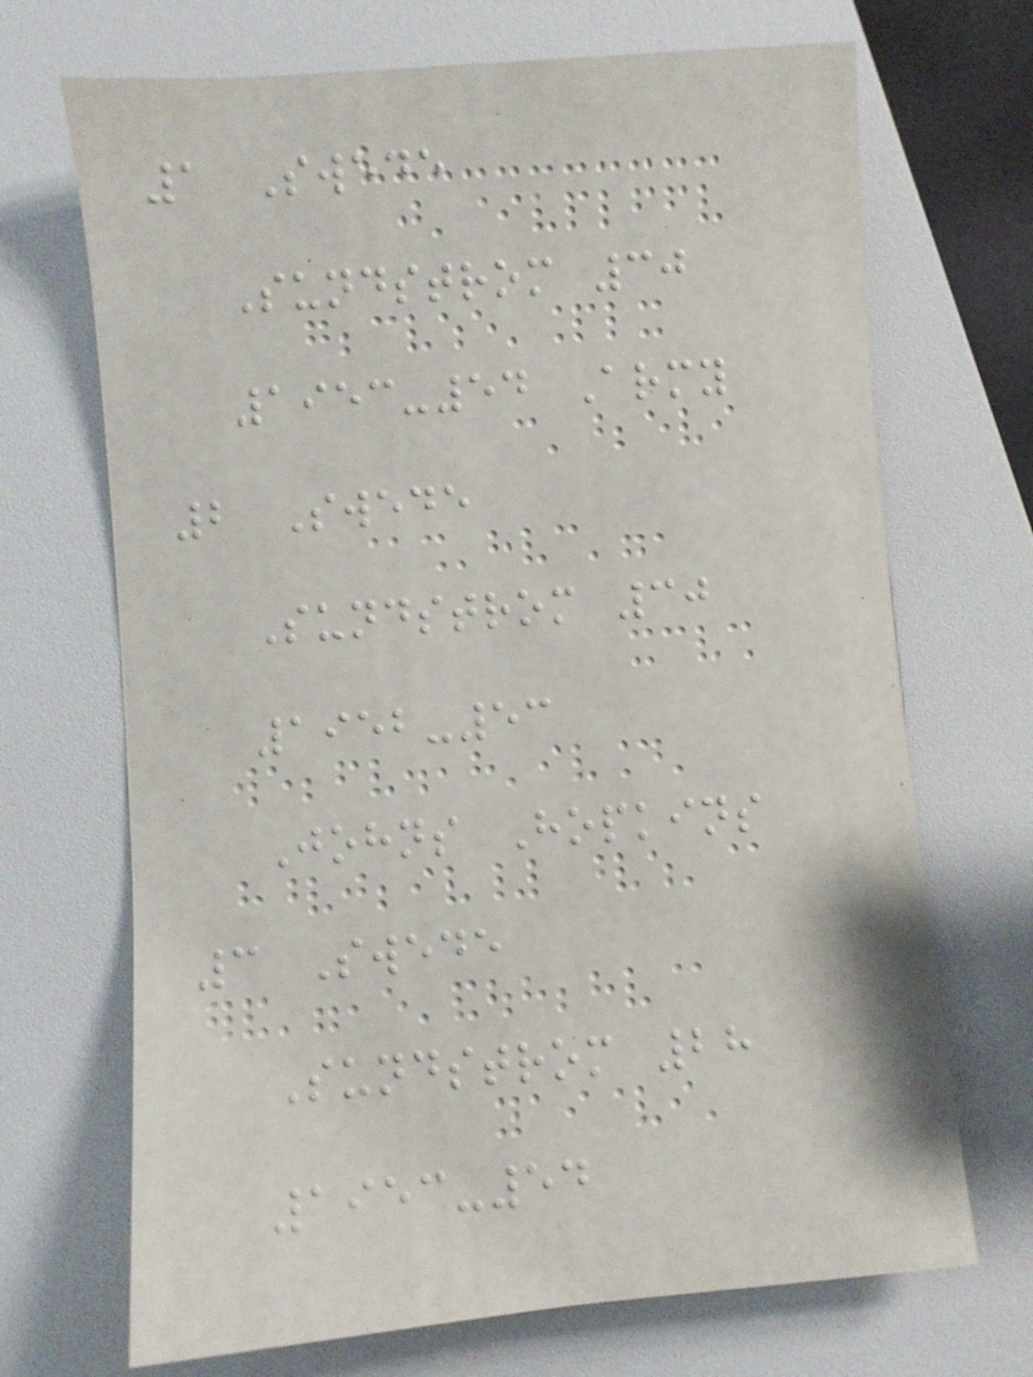1 Swede
Sundstrom 30
1953-54 Army
2 Swede
Sundstrom 30
1952-53
Johns Hopkins
3 Swede
Sundstrom 28
1953-54
